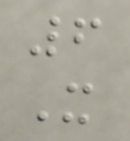6
X
